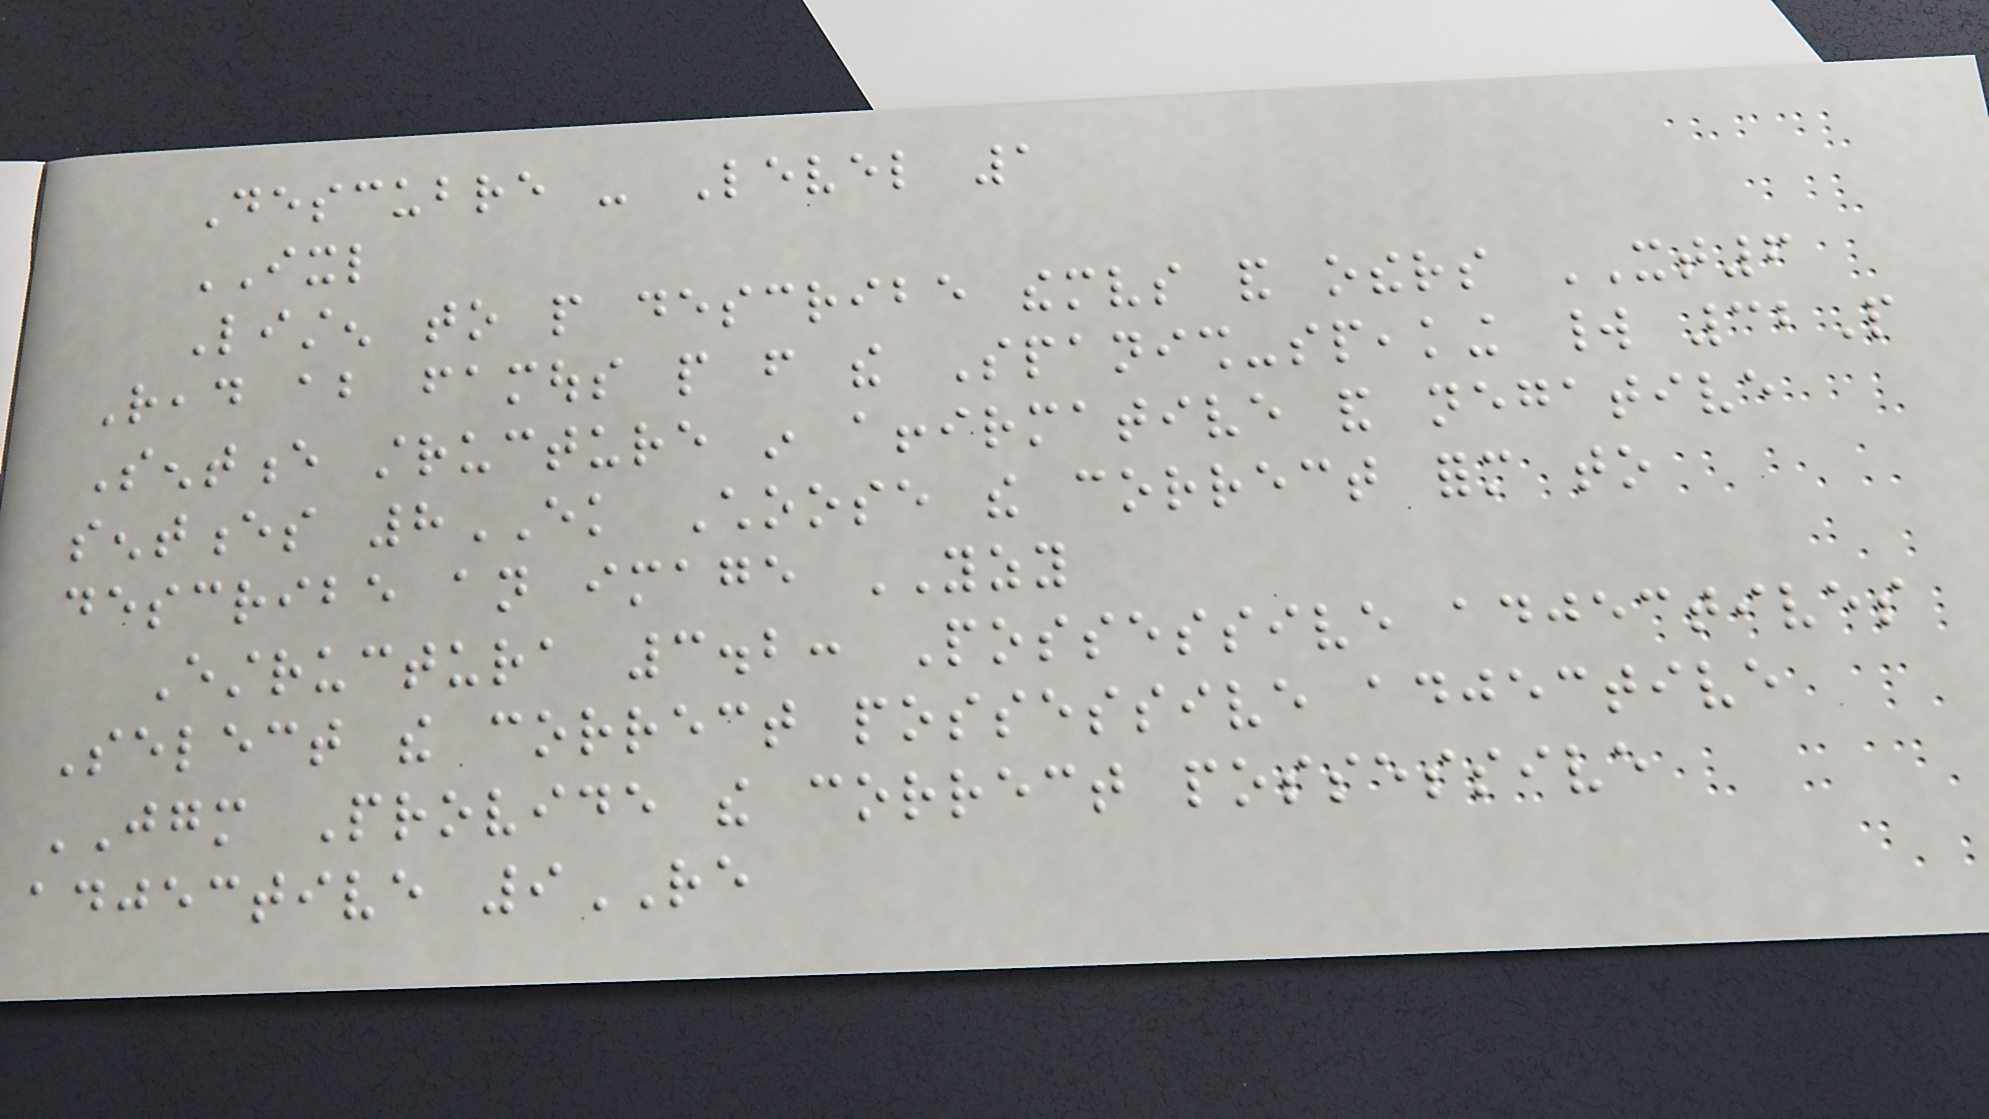Descubre - Level 1
IXL
Listen to people describe themselves and others XT6
Read about famous people from the Spanish-speaking world 32P
Sentence structure in affirmative and negative
sentences 8EK Choose the correct form to
describe an image YZY
Estructura 3.2: Possessive adjectives
Select the correct possessive adjective
JGM Provide the correct possessive
adjective 9RE
